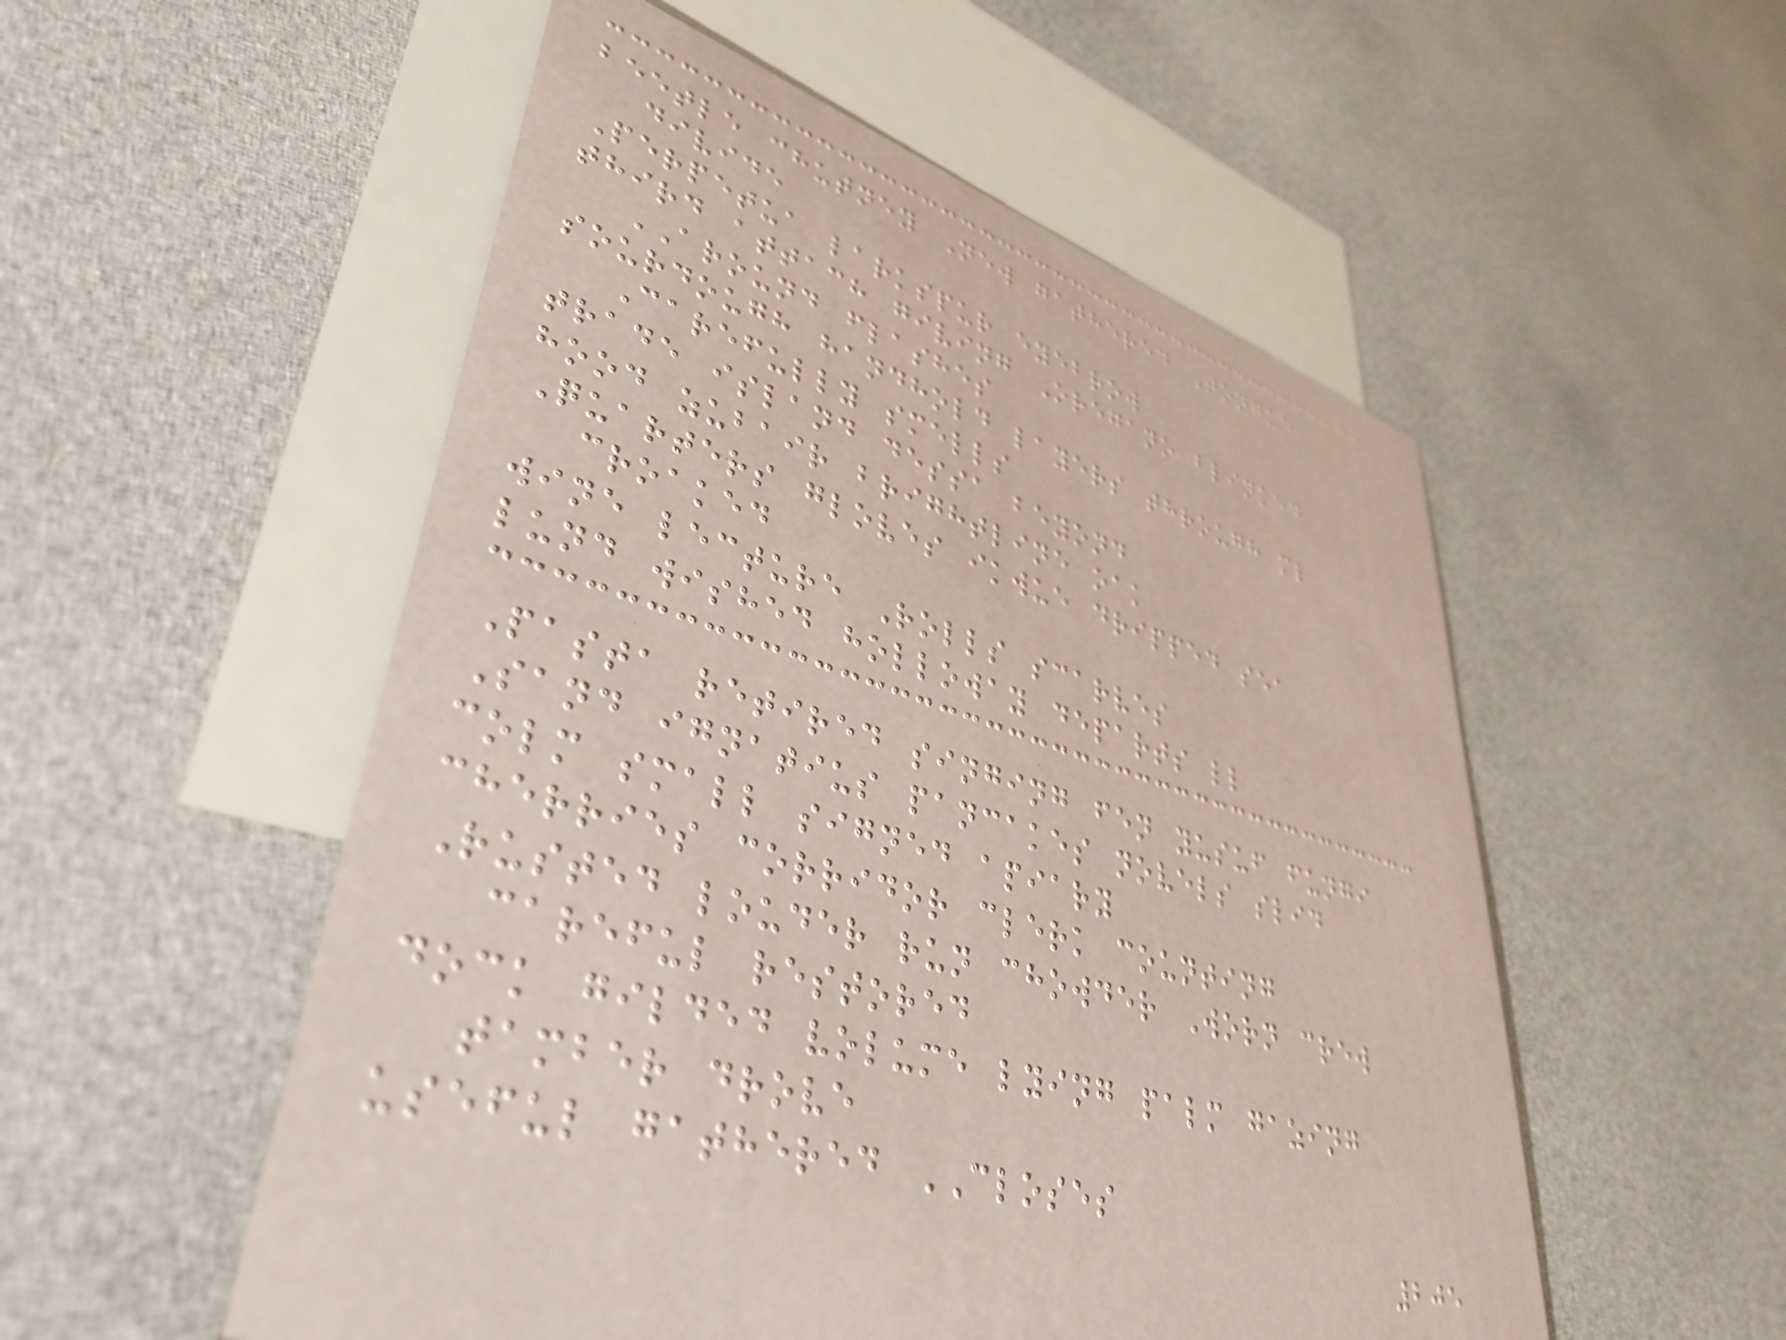beetle chutney New gathered Tongue
divide
Perpetua larkspur eyebrow
third attach giving Oregano blinked
AROUND flashes
sourdough handhold layers through ml
Carefully smells
trade island dessa beyond
hood zubair brightline oak
Quarters gloves ikwue dripped sea
croaked
wine lecture Rolls scarves
lund wished holloway departs ll
Pasta retired singing fen yusuf fungi
Sand ignatius pancakes novels slid
colm small signed apiary
cherries corridor clerk counting
Rusted louder run chowder Worn crew
careful restored
dock gilded volume lying palm gazing
tamber drove
useful gathered CLOSES
205
